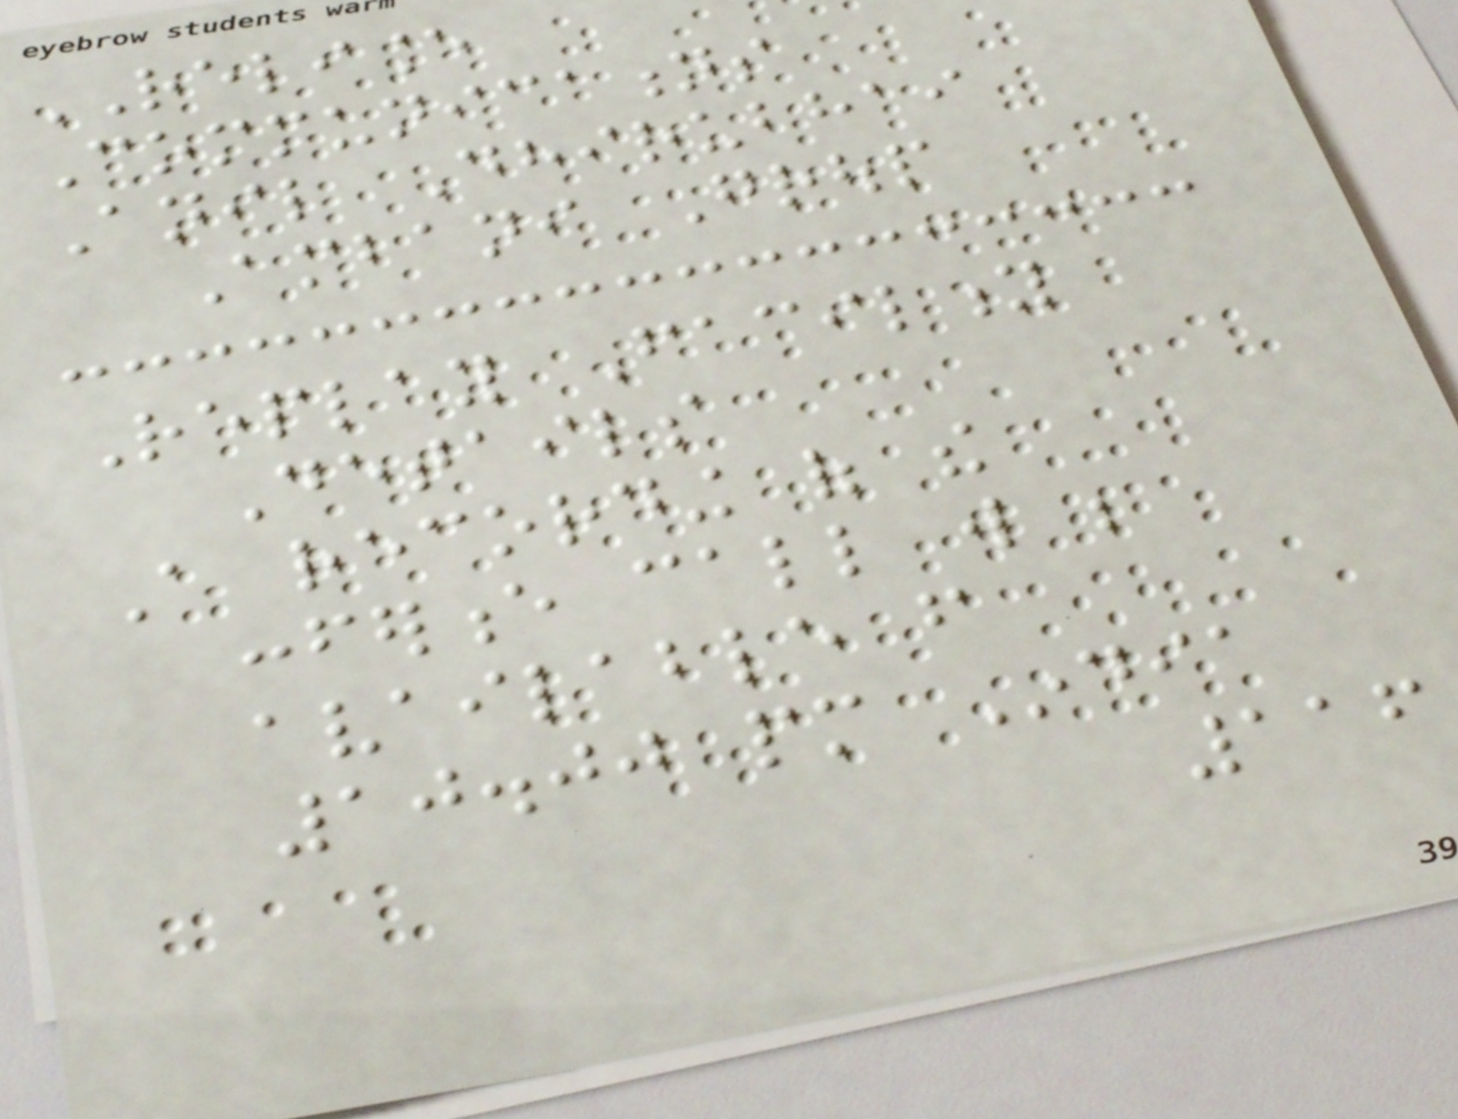RELIANCE
Communications
Anil Dhirubhai
Ambani Group
Replay Facility
Details
A recording of the
conference call will be
available from
10.00 pm India
116
